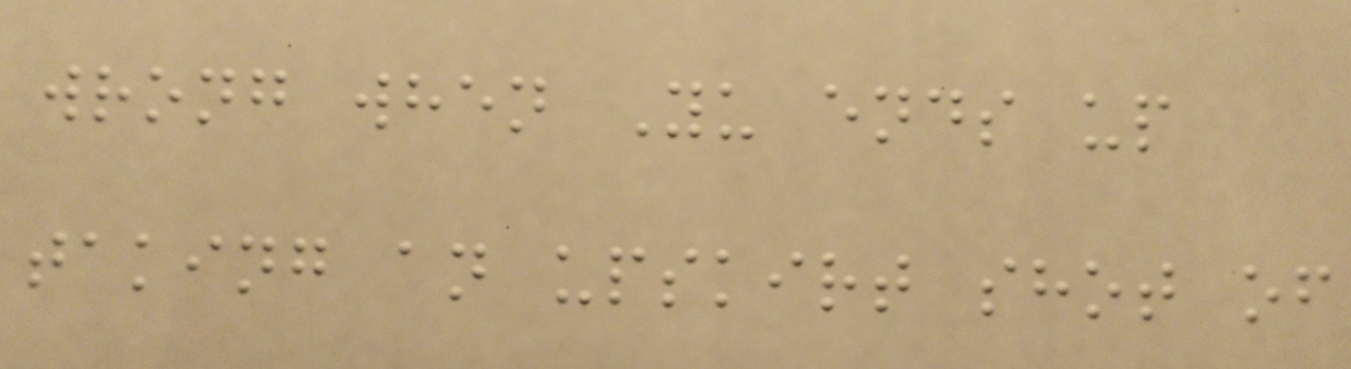wrong when Yu ends up
taking an upskirt shot of
